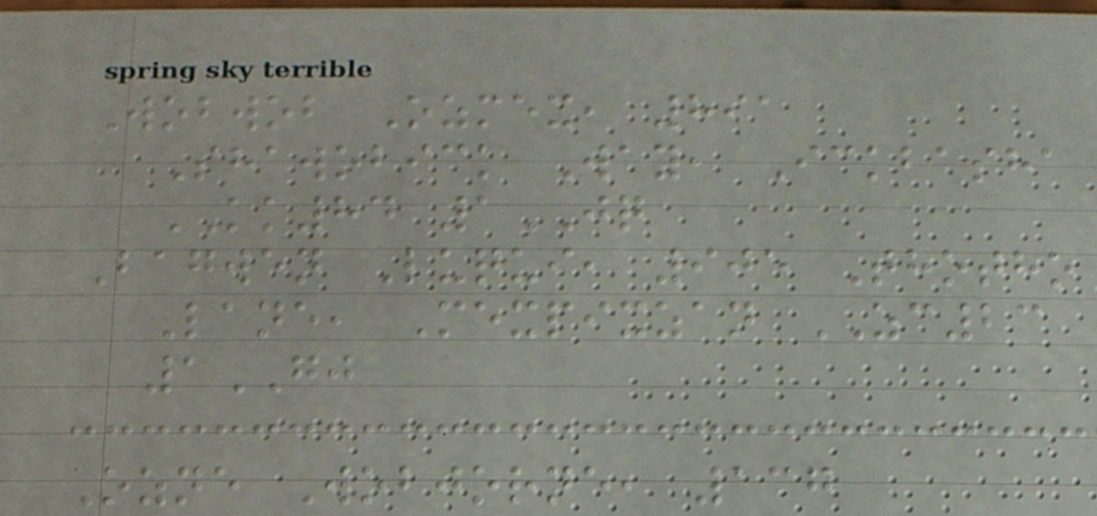Wobwob Ozmex, 891
Shawobick Way, Ickbasha
KK84 1JQ
Bagwen Luqui, 905 Thotho
Lane, Mexpixzan ZC23
1GJ
Ozne Wobjorne, 137
